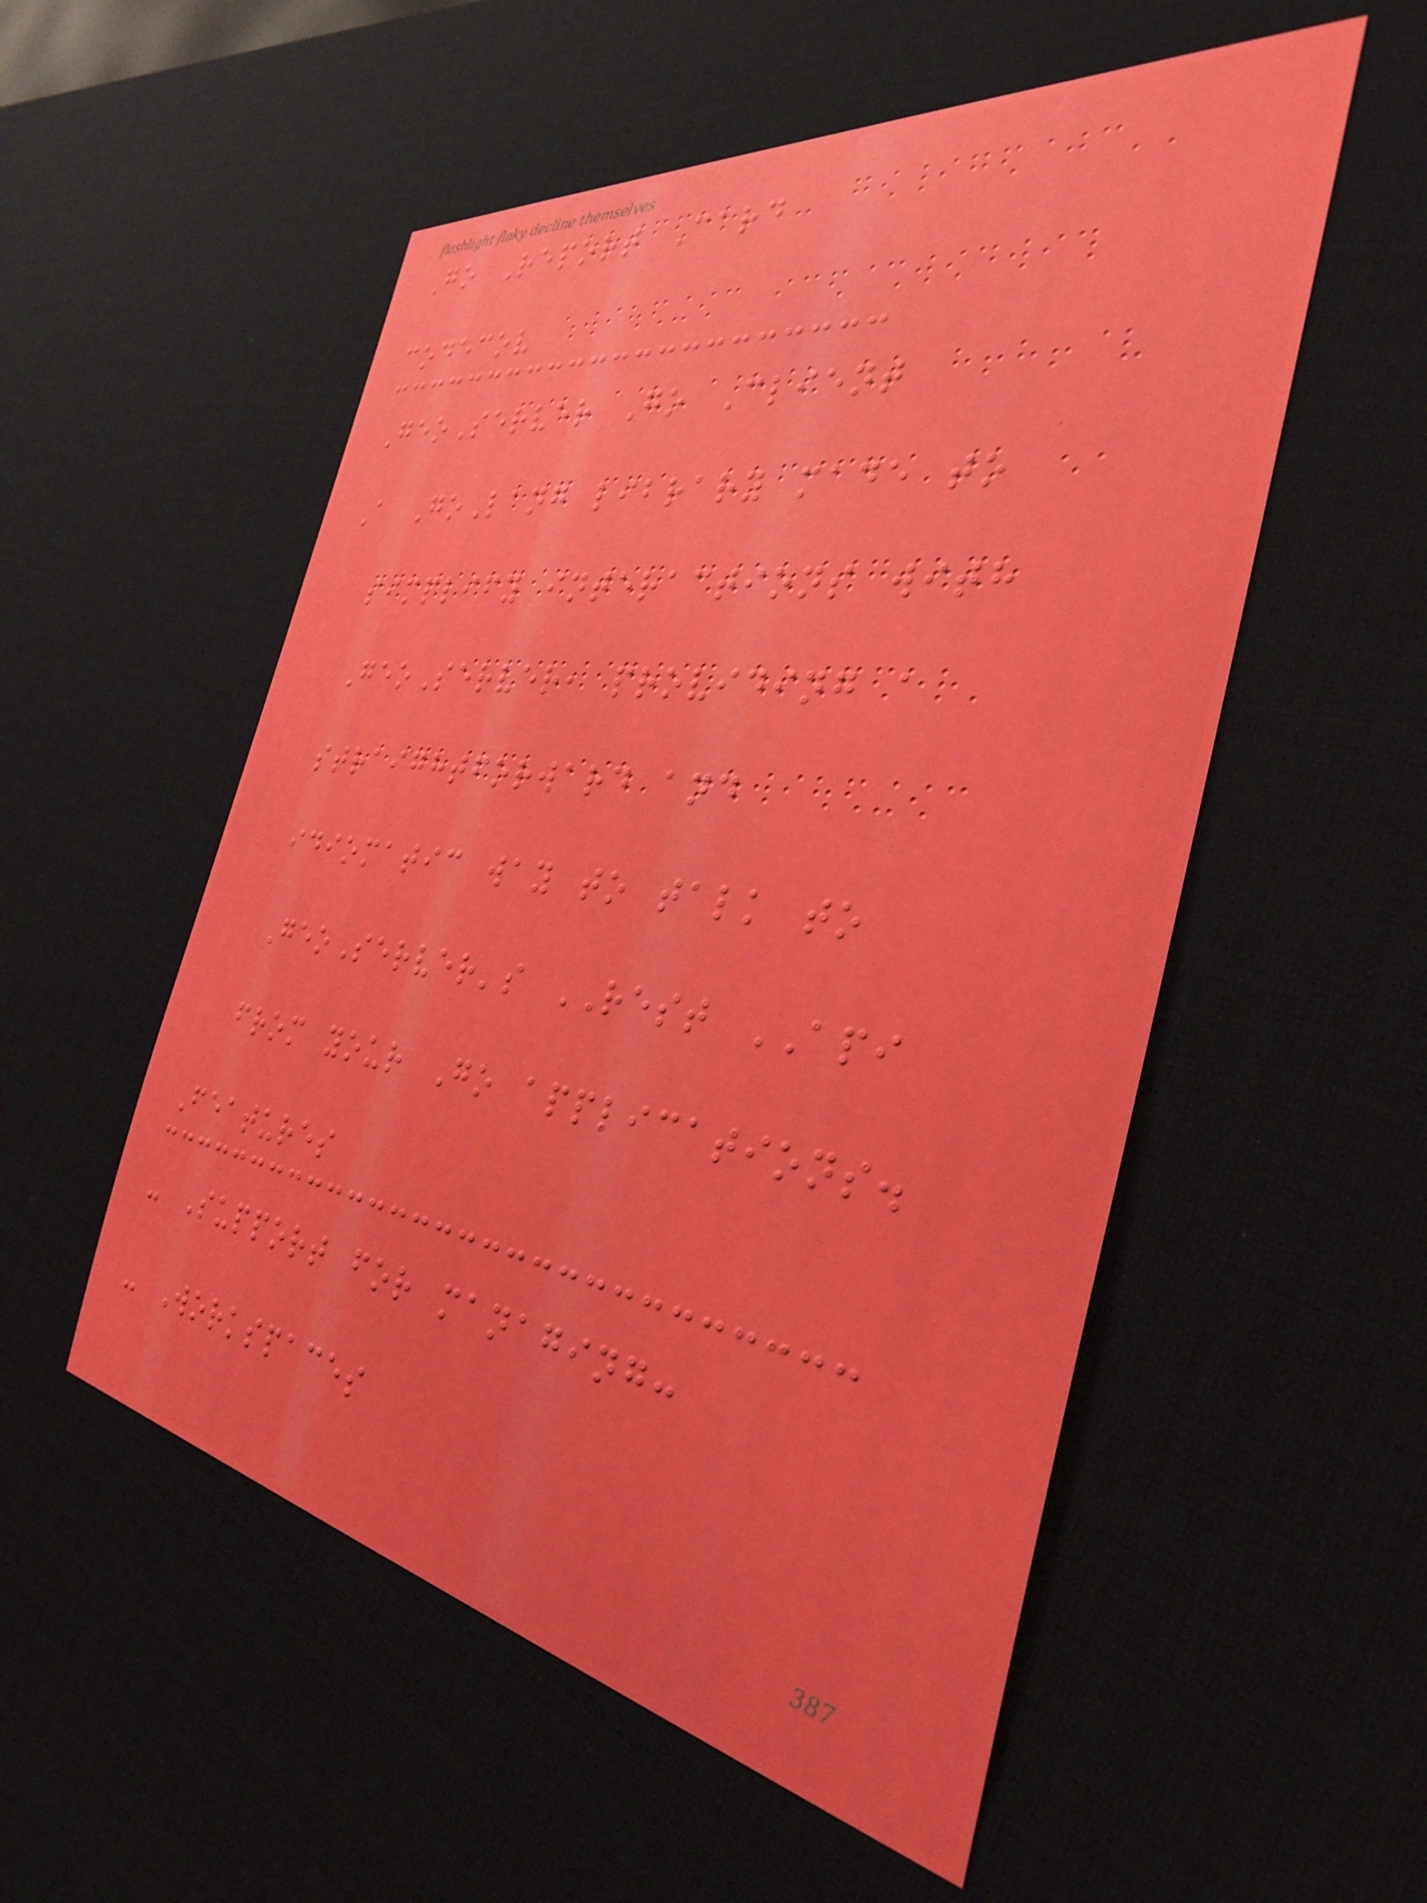Go Report Card
codecov
GeoServer Go Client
A GoLang library made to
simplify interactions with
GeoServer, providing a
straightforward and
idiomatic way to talk to
GeoServer's REST API
from your Go applications.
Features
- Support for managing:
- Workspaces
